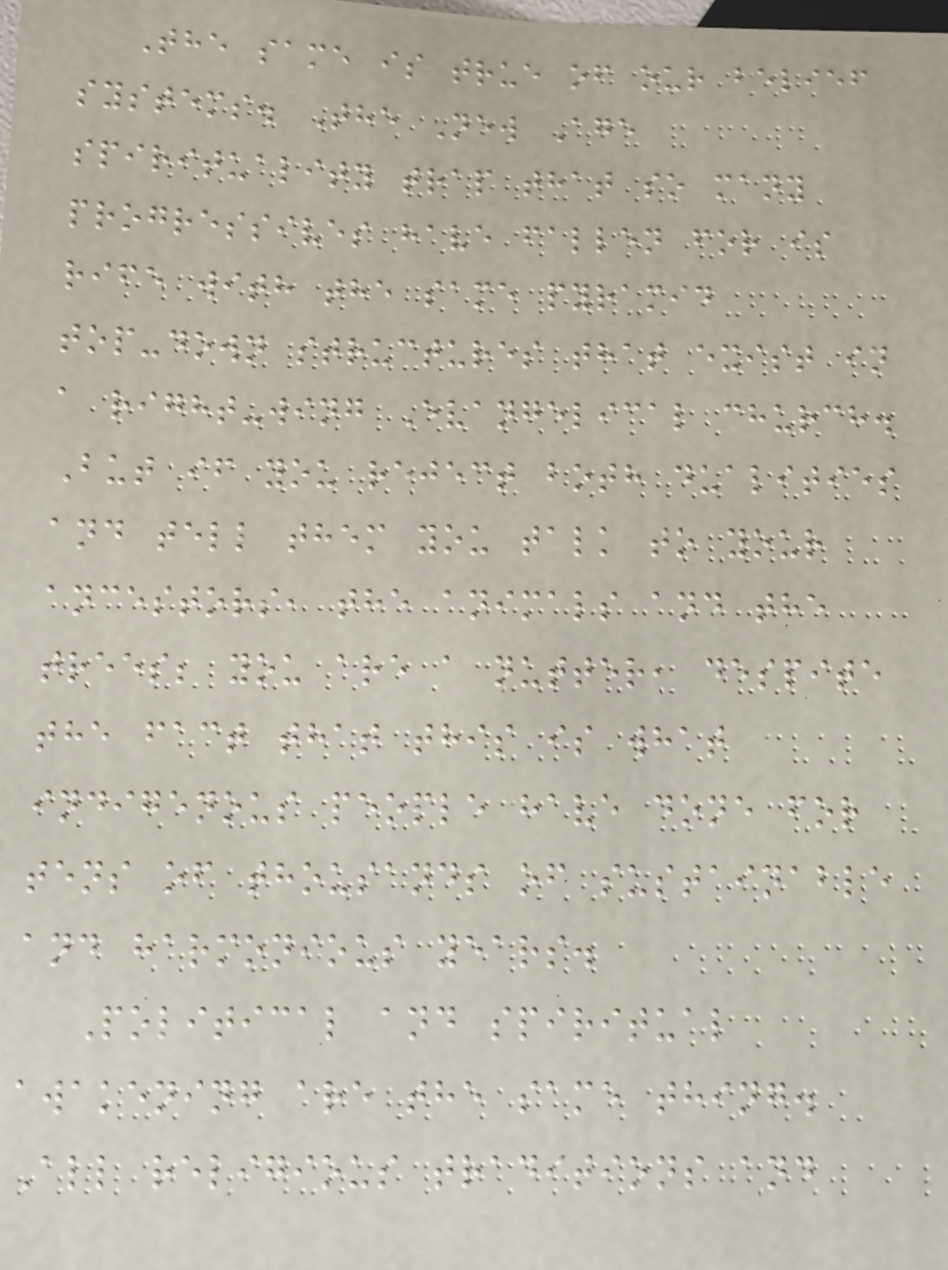The same is true of our belief
systems. The New Age
spirituality trap that so many
progressives have fallen for is
rife with the same pyramid
top-down structures that exist in
a right-wing Evangelical church.
But if you reject both dualities
and tell them you talk to your
ancestors, the animals and the
trees; you are a nutter, despite
the fact that this is what
indigenous people have done for
tens of thousands of sustainable
and harmonious years.
Political and spiritual
awakening are the same thing.
All religious traditions and
